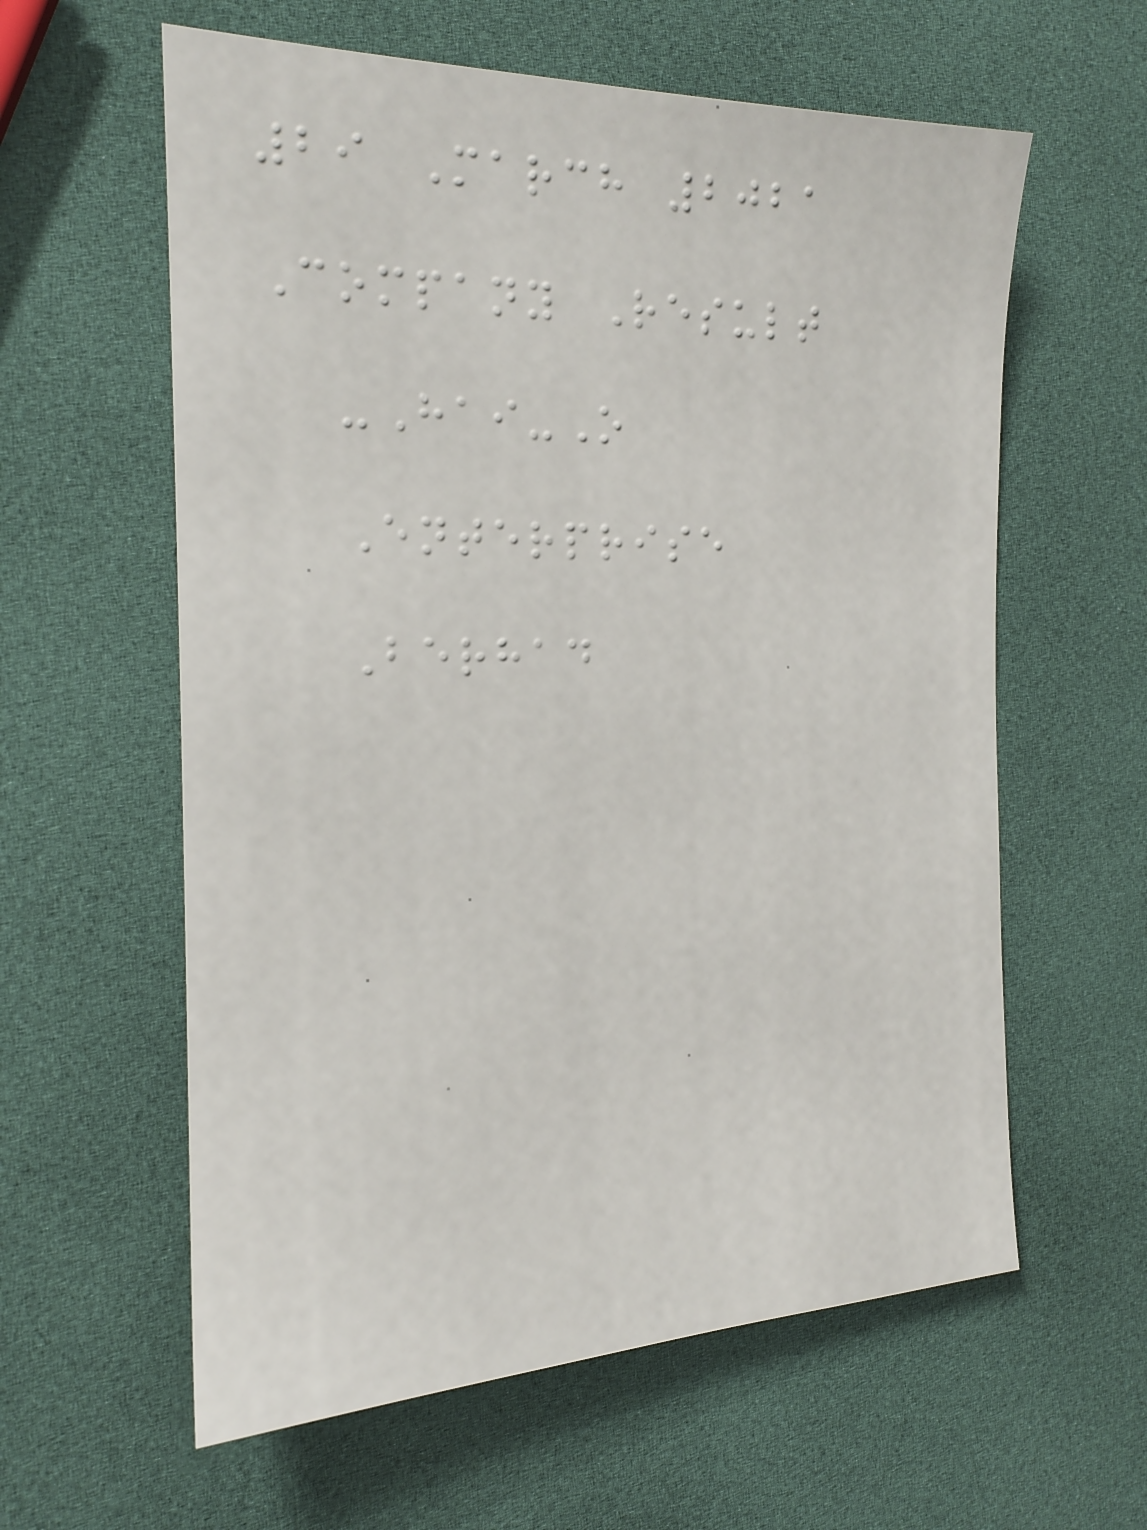29 March 2021
Company Result
-Hai-O
Enterprise
Berhad
